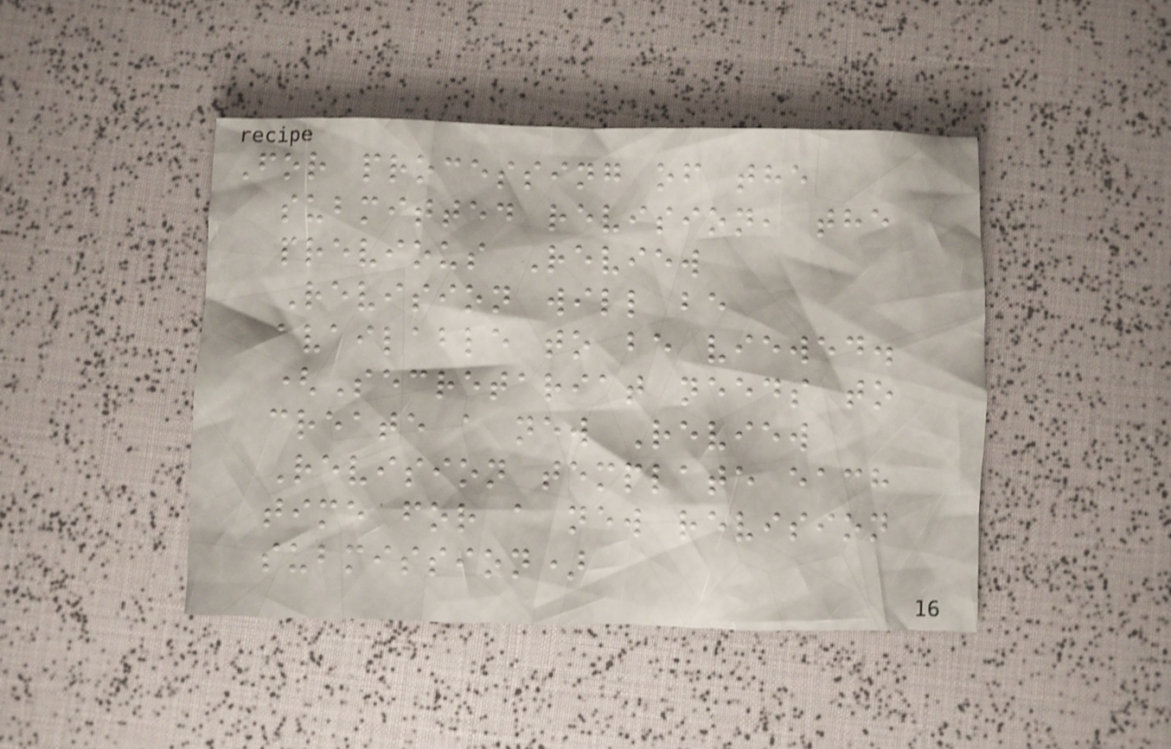For processing of the
submitted revision, the
previous Review
Revision will be
available to be viewed.
(Secretariat needs to
create a new Review
Revision template each
time for a new revision
submission)
